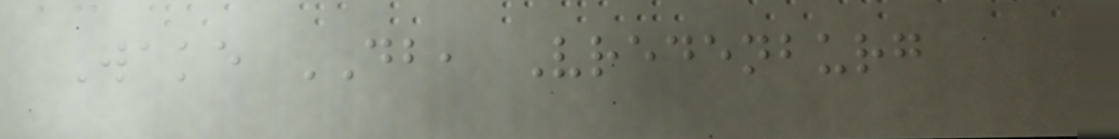Wake DB, Vredenburg
